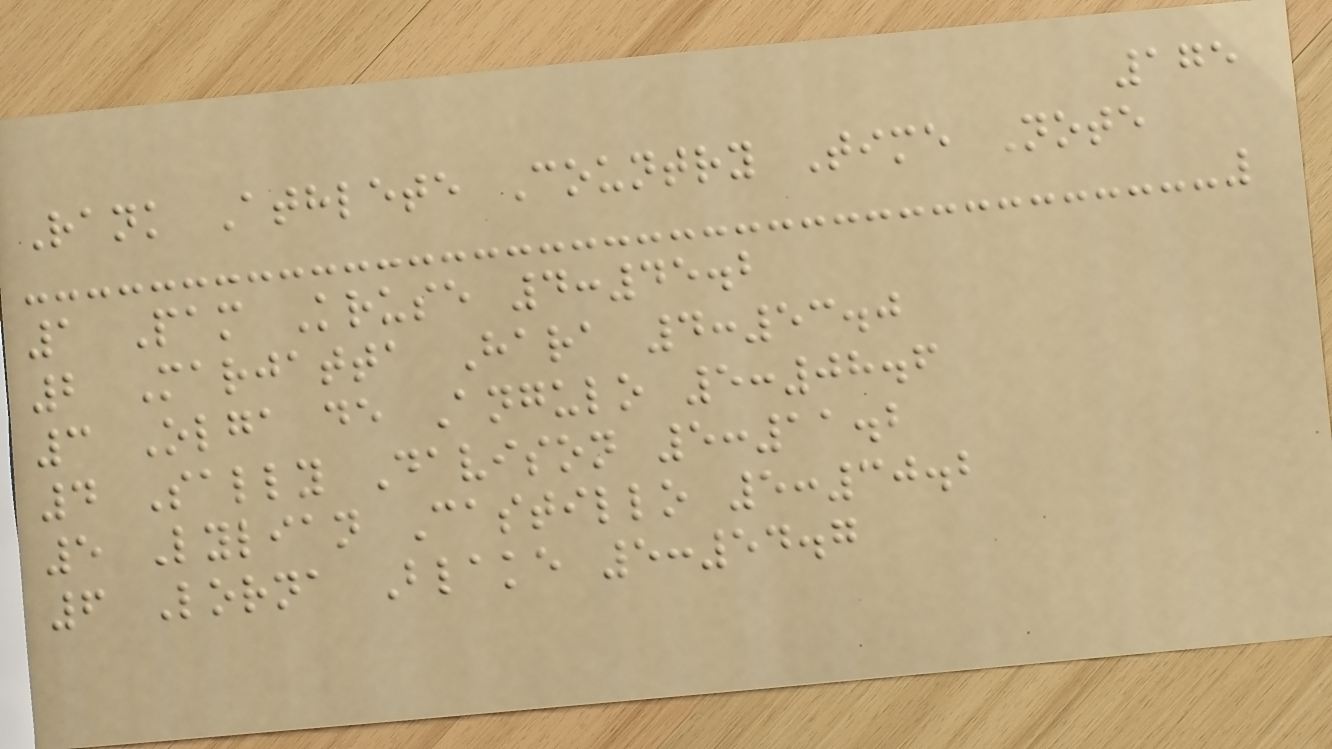175
Rank Athlete Country Time Note
1 Pam Kruse 4:45.2
2 Marjatta Hara 4:53.0
3 Olga de Angulo 5:08.6
4 Sally Davison 5:11.2
5 Lylian Castillo 5:30.2
6 Lorna Blake 5:54.7
